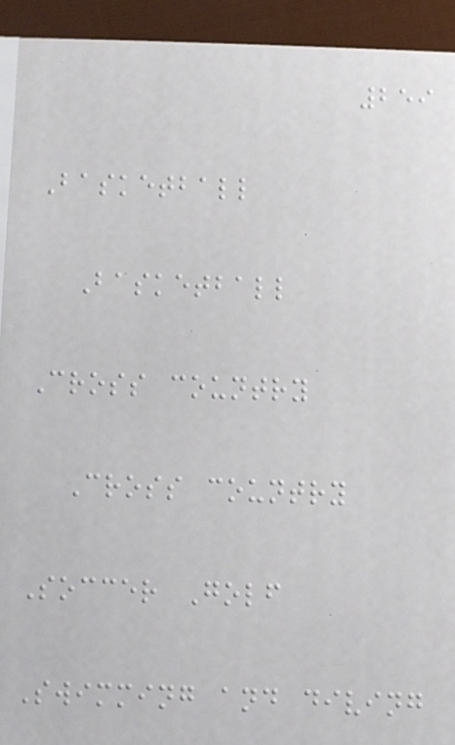259
Basketball
Basketball
Cross country
Cross country
Soccer Golf
Swimming and diving
